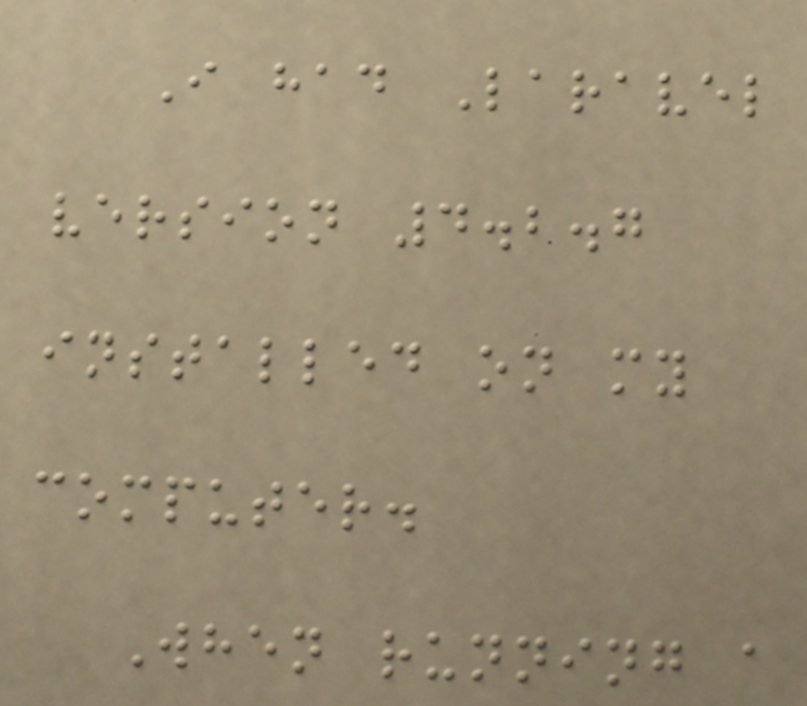I had Laravel
version 4.2.7
installed on my
computer.
When running a
